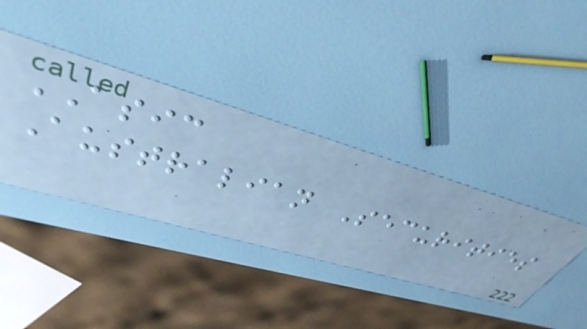ASIC
Australian Securities
